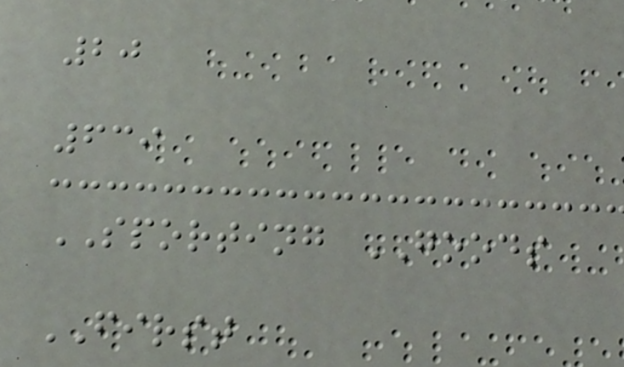20
639
SPORTING GOODS
FIRST
